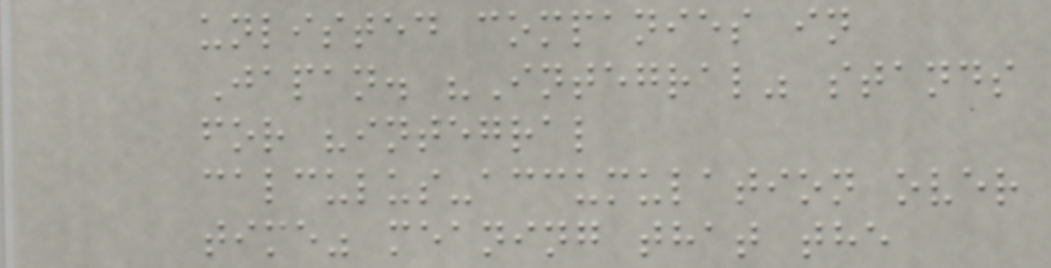unlisted companies in
Japan. "Integral" stands
for "integral
calculus-accumulation over
time" meaning that the
